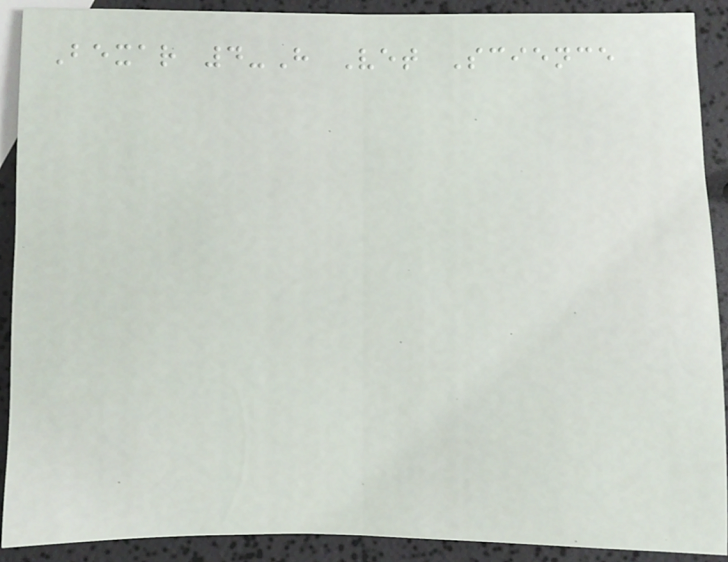Bexar 4-H Vet Science
